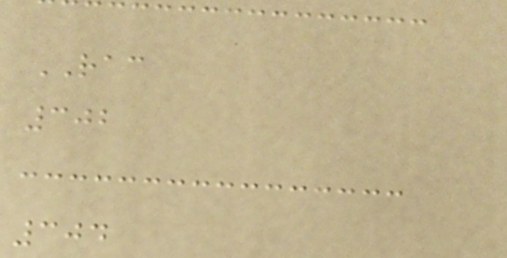RAC
302
304
